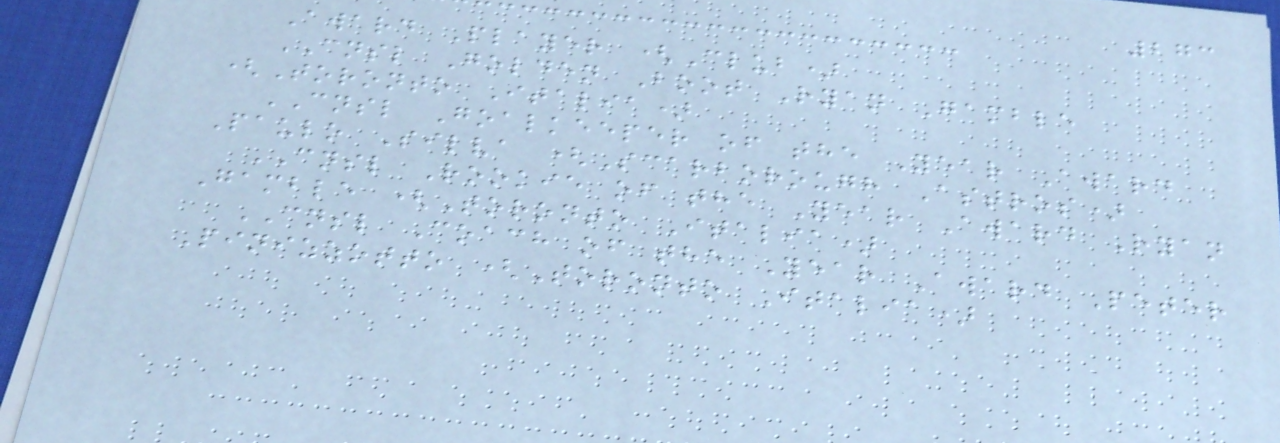273
Award Player (Club)
CNSL Golden Boot Ryan Gamble
(Toronto Italia)
CNSL Goalkeeper of the Year Award
Paulo Silva (Scarborough Astros)
CNSL Rookie of the Year Award Ryan
Gamble (Toronto Italia)
CNSL Coach of the Year Award Peter
Pinizzotto (Toronto Italia)
